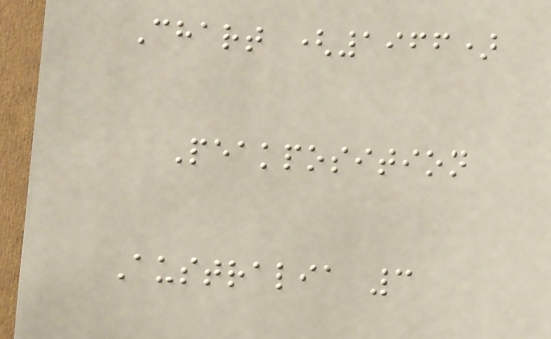Chart (1966)
Peakposition
Australia 3
